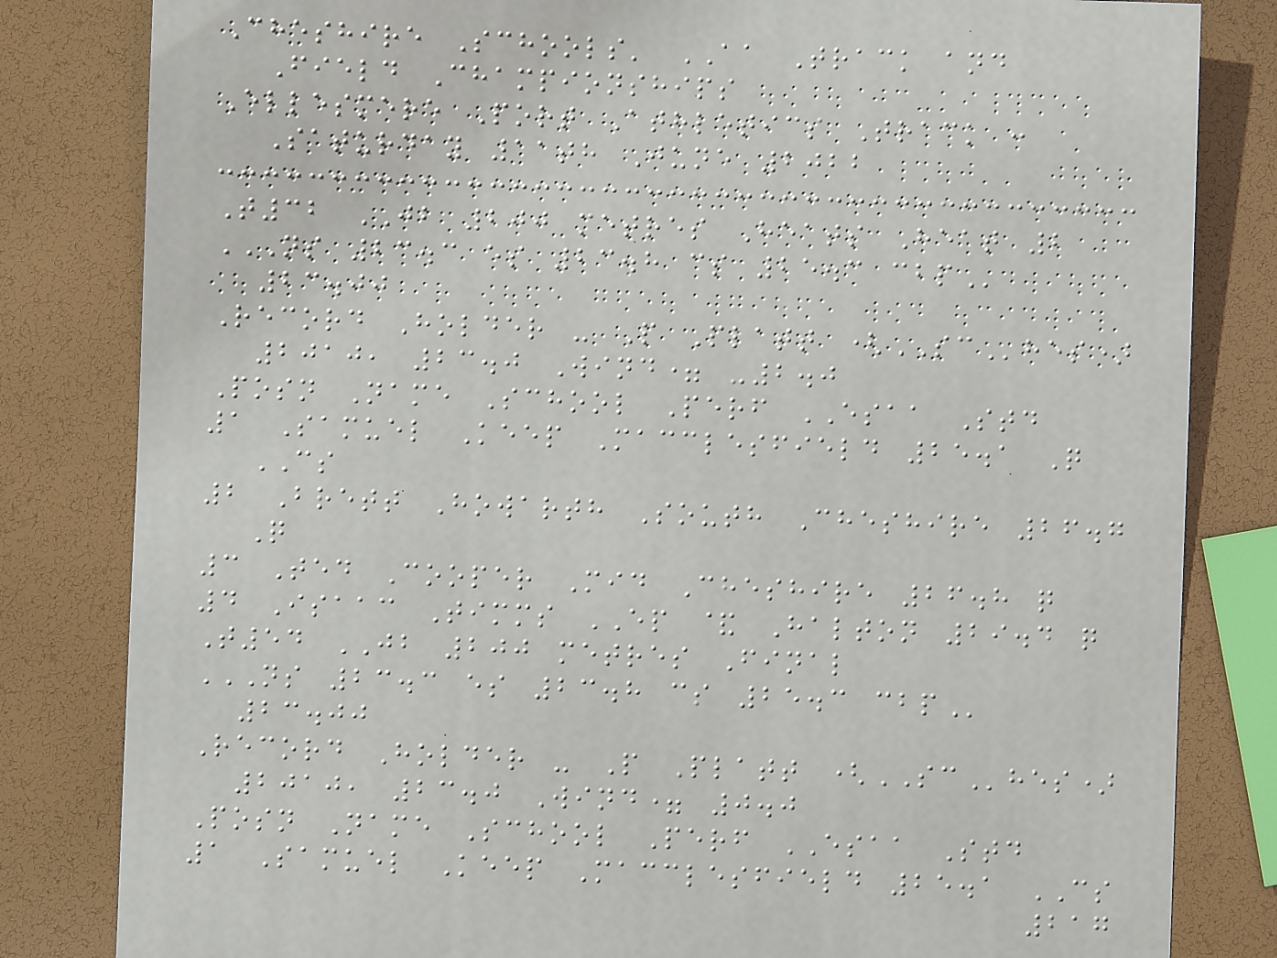Cheshire Schools' AA Track and
Field Championships
Ellesmere Port Athletics Track :
Saturday 11th June 2022
T32 JB 200 metres Heats Heat 2
NS 23.3 ES 23.8 CS 25.3 CBP
23.00
Record Holder - P Platt (SChes)
2010, 23.0 Wind= -2.0
Posn Name School Perf ESAA Std
1 Samuel Keep Macclesfield 25.1 Q
CS
2 Brett Howarth South Cheshire 26.7
Q
3 Ted Cooper Mid Cheshire 26.8 q
4 Isaac Timms EP & Halton 29.4 q
T54 JB 200 metres Final
NS 23.3 ES 23.8 CS 25.3 CBP
23.00
Record Holder - P Platt (SChes)
2010, 23.0 Wind= 0.0
Posn Name School Perf ESAA Std
1 Samuel Keep Macclesfield 25.1 CS
217
